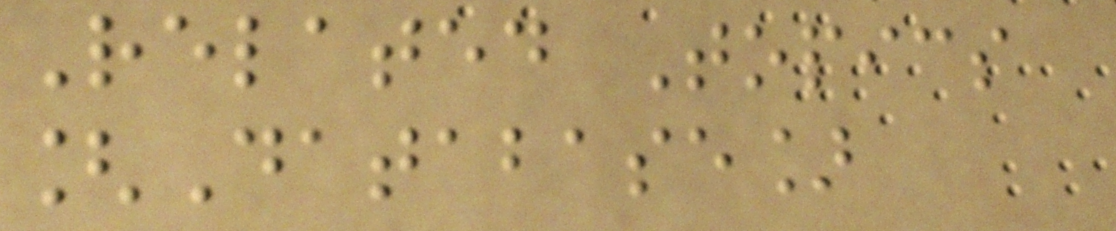Related Topics
[Database]
